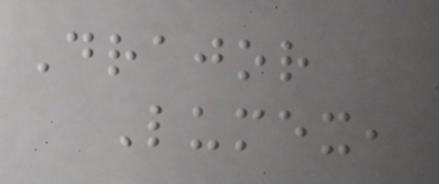Drajor
Lumex,
